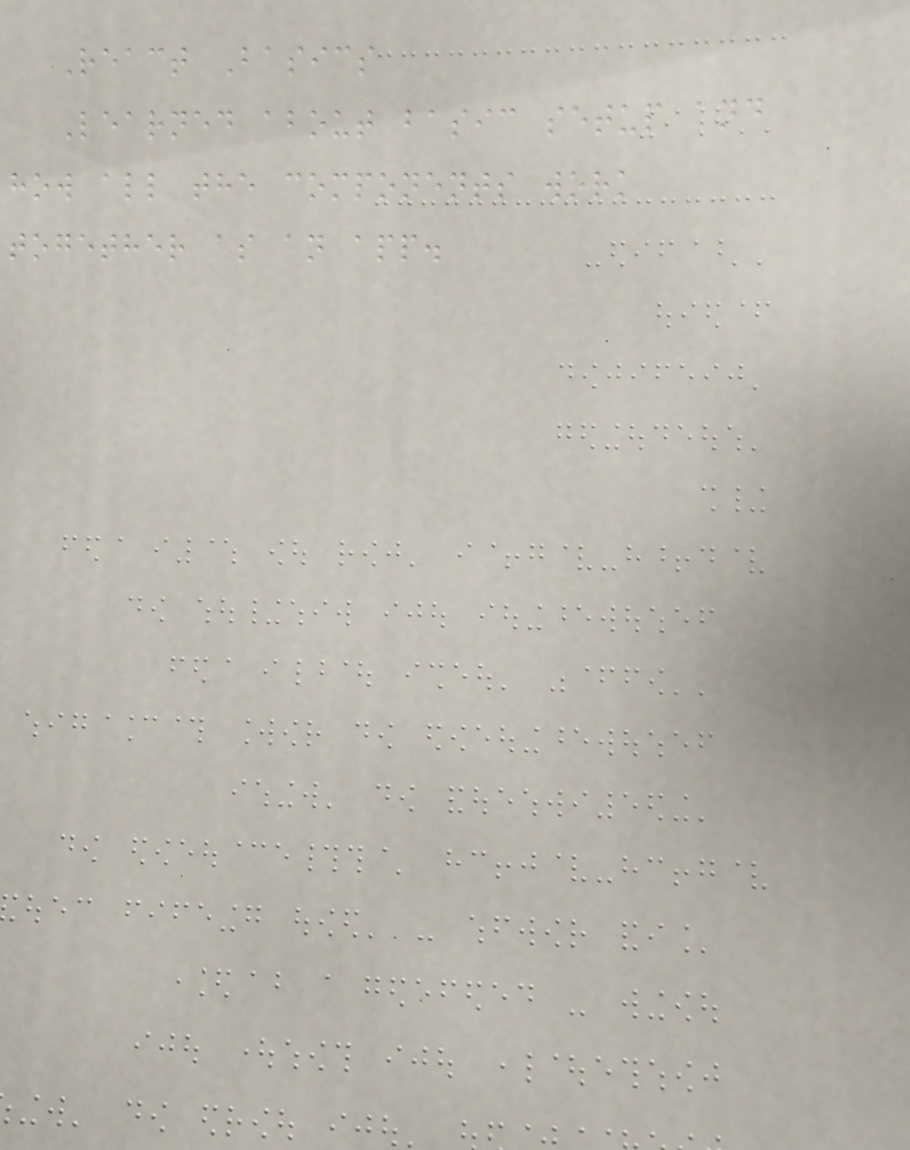React Basics
Learned about basic setup and
how all the components work
together as an app.
